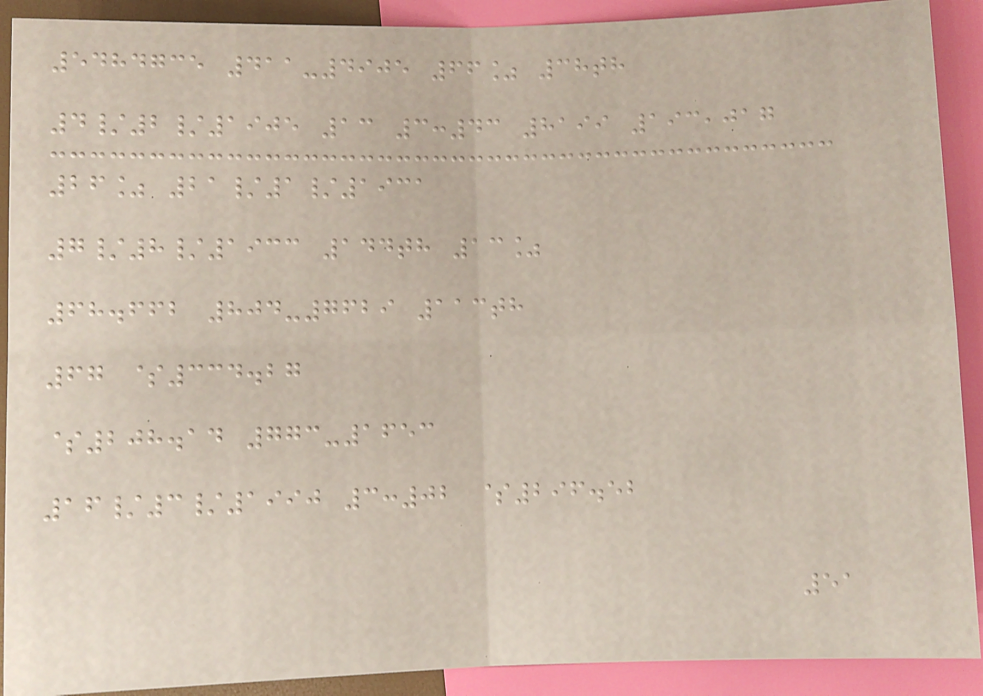5484735 411-4905 66% 38th
4/2/1905 13 3:43 8199 193,017
26% 21/1/1931
7/8/1933 144th 13%
68.662 804-7629 113th
67 $334.27
$208.14 773-1653
16/3/1990 3:02 $296.52
51
